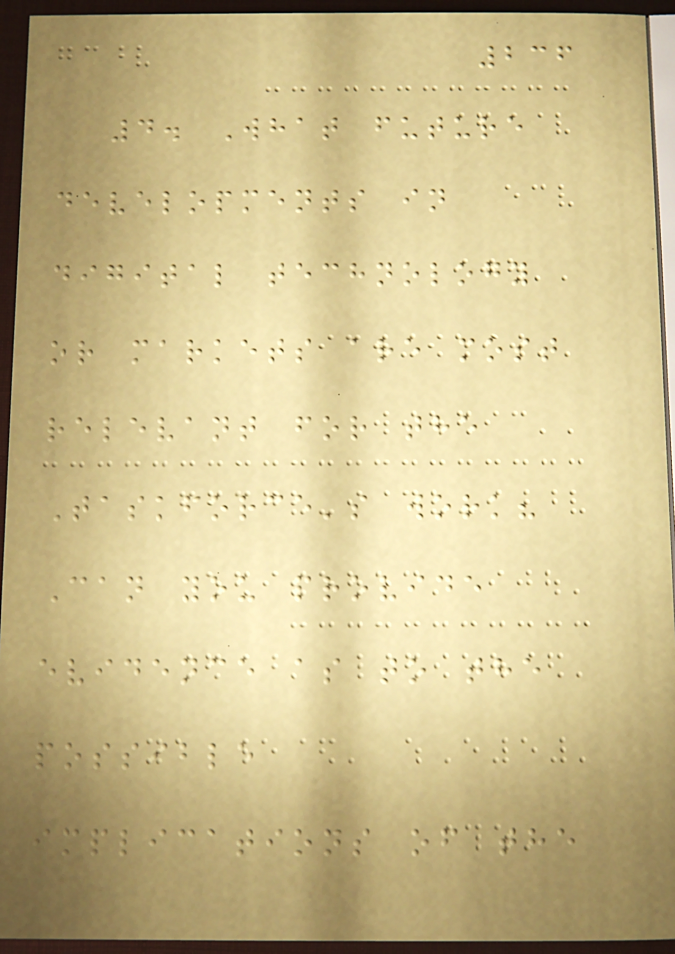236
4. What future
developments in
digital technology
or markets are most
relevant for the
Taskforce's work?
Can you provide
evidence as to the
possible
implications of the
